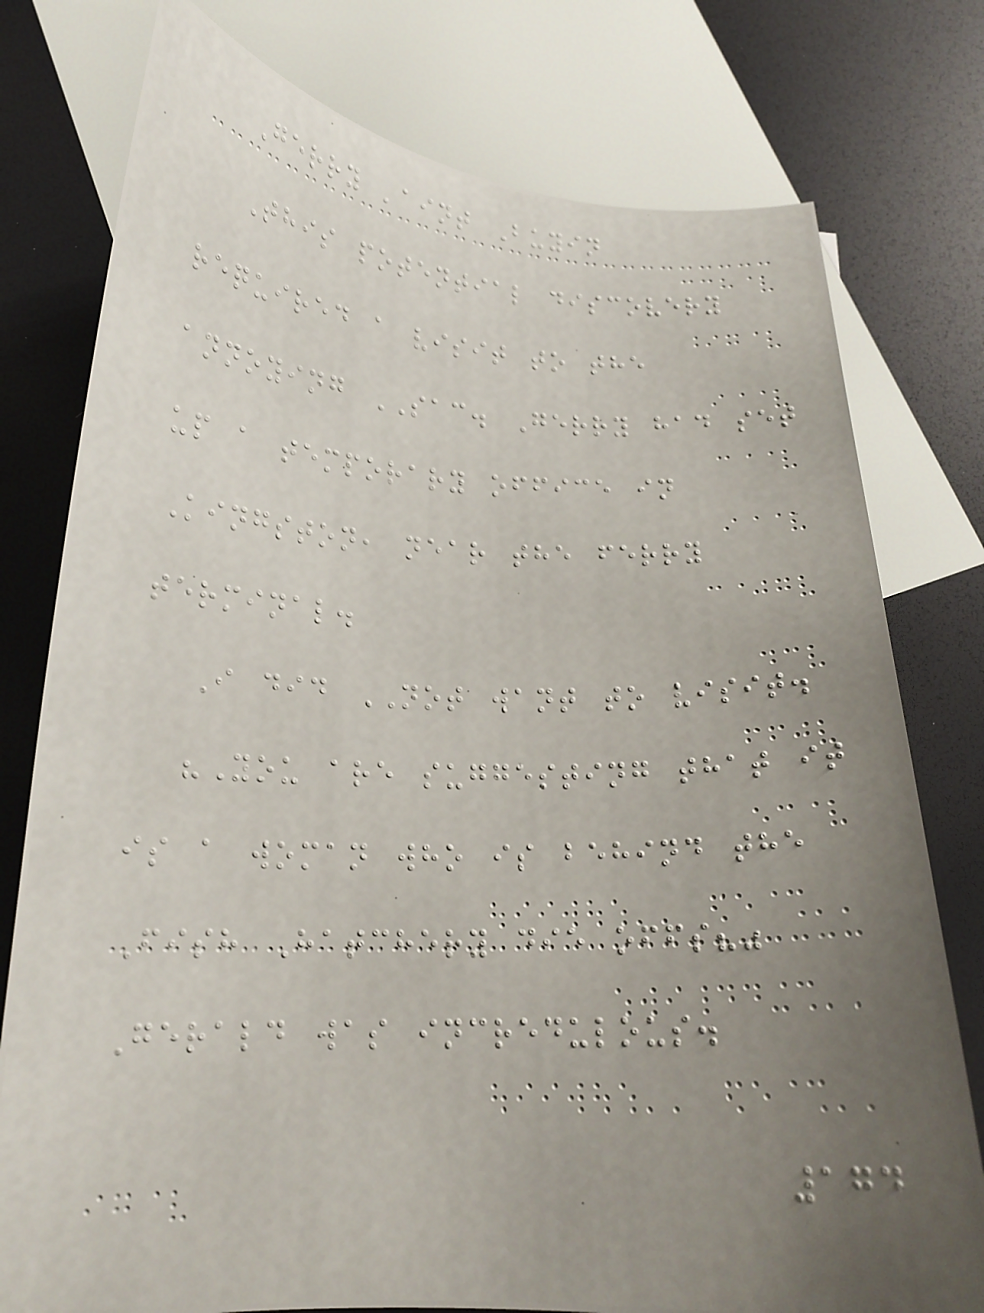Gerry 'aint Buyin
This potential discovery
required a visit to the
annoying SAC. Gerry had set
up a temporary office in
Kingston, near the ferry
terminal.
I did NOT want to visit.
"You are suggesting that it
is a woman who is behind the
Fish Hatchery die offs?"
Gerald was incredulous.
174
